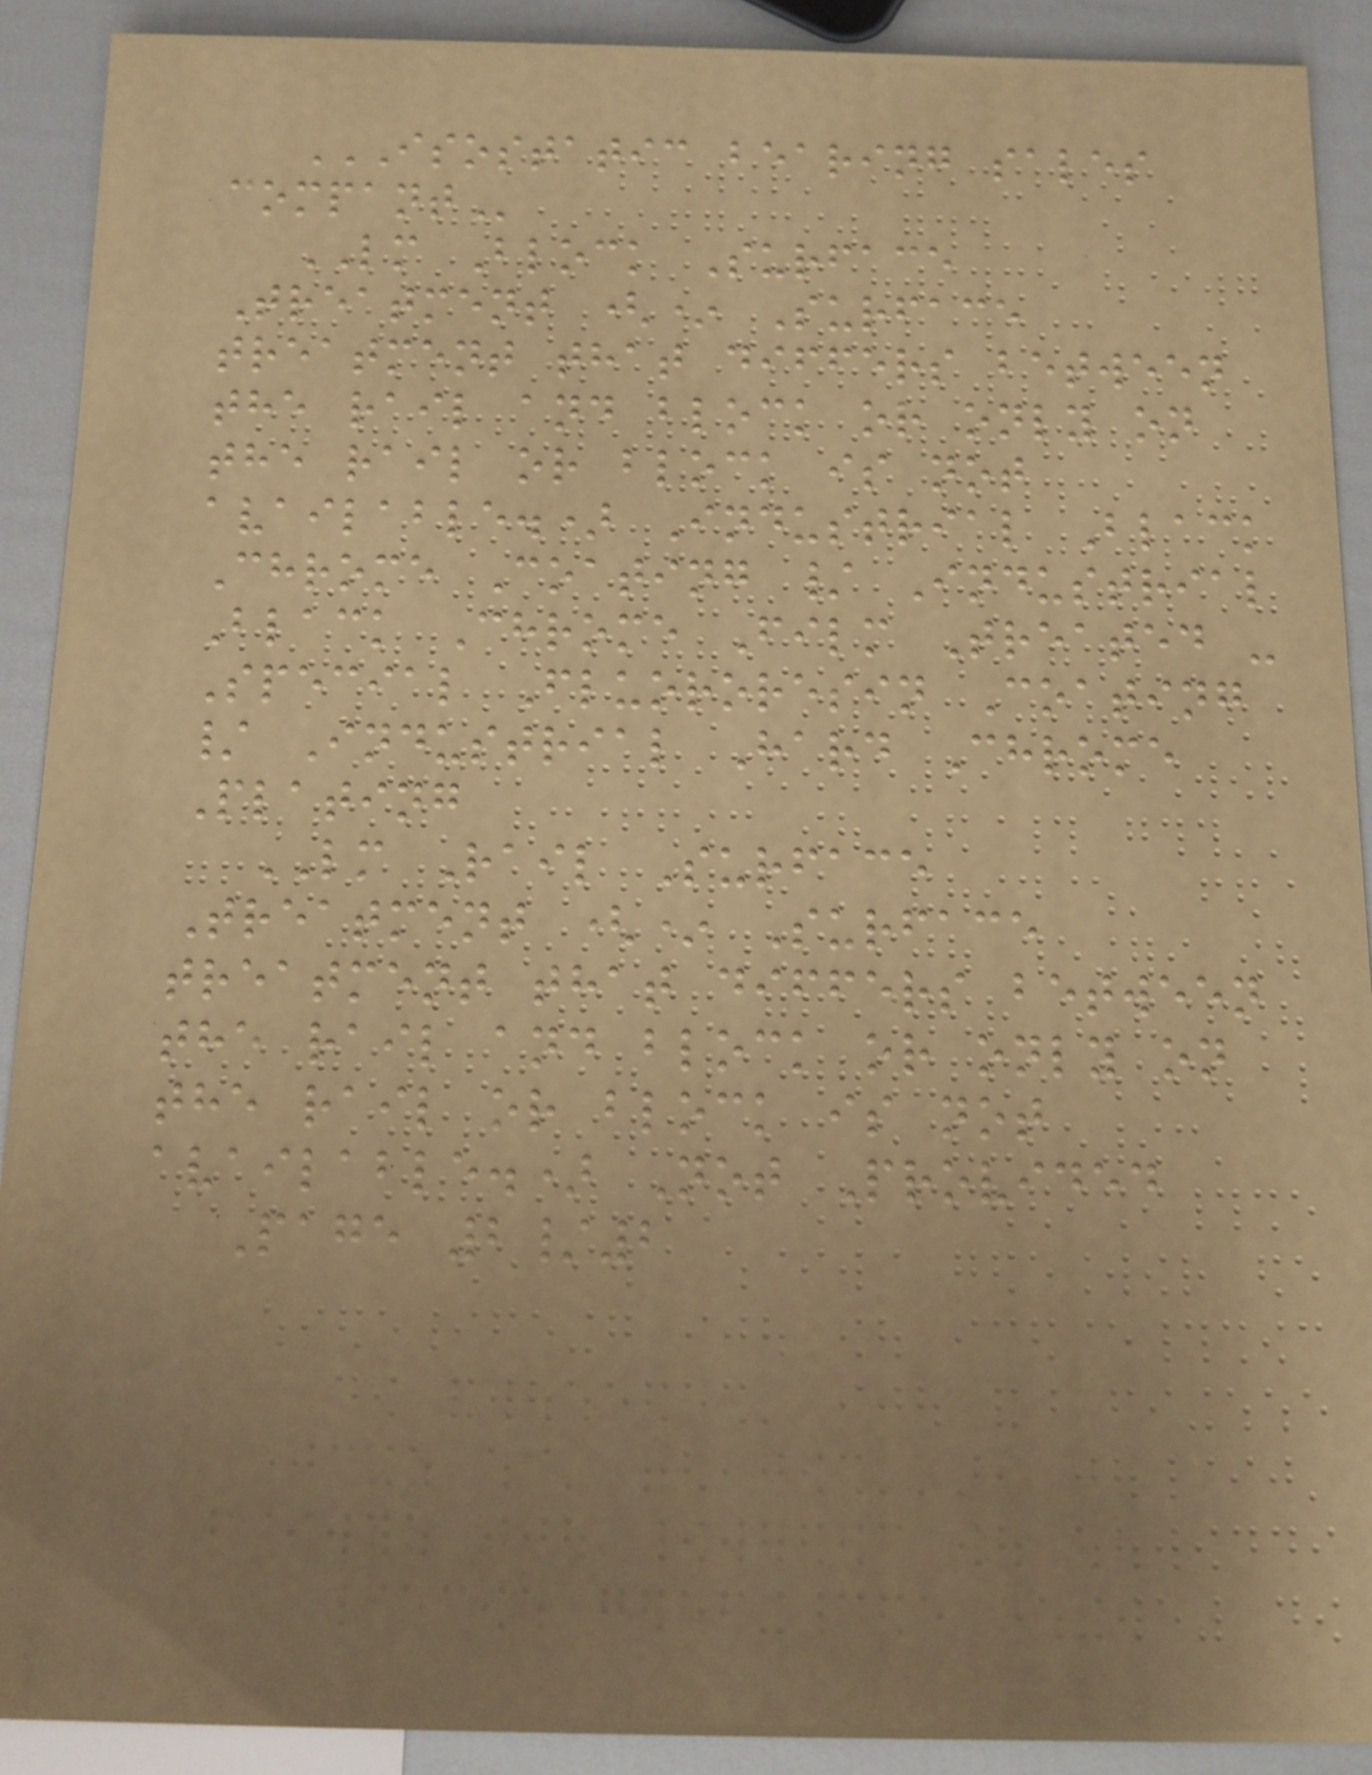ISOSTATIC BEARING SALES
COMPANT
LM Block Surface
Treatment (* Surface
treatment that differs between
the rail and block or only on
the rail or block is not
available.) Industrial Black
Chrome Coating / Industrial
Black Chrome Film Treated -
Special Fluororesin Coating
/ Industrial Hard Chrome
Plating
LM Rail Surface
Treatment (* Surface
treatment that differs between
the rail and block or only on
the rail or block is not
available.) Not Provided
Page 2/2
